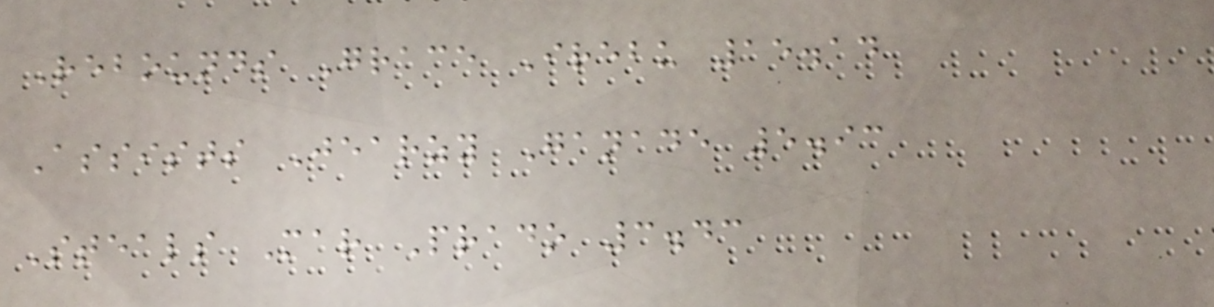Rebounds Grace Irebu 15.14
Assists Jearzy Ganade 5.93
Steals Mar Prado 3.43
